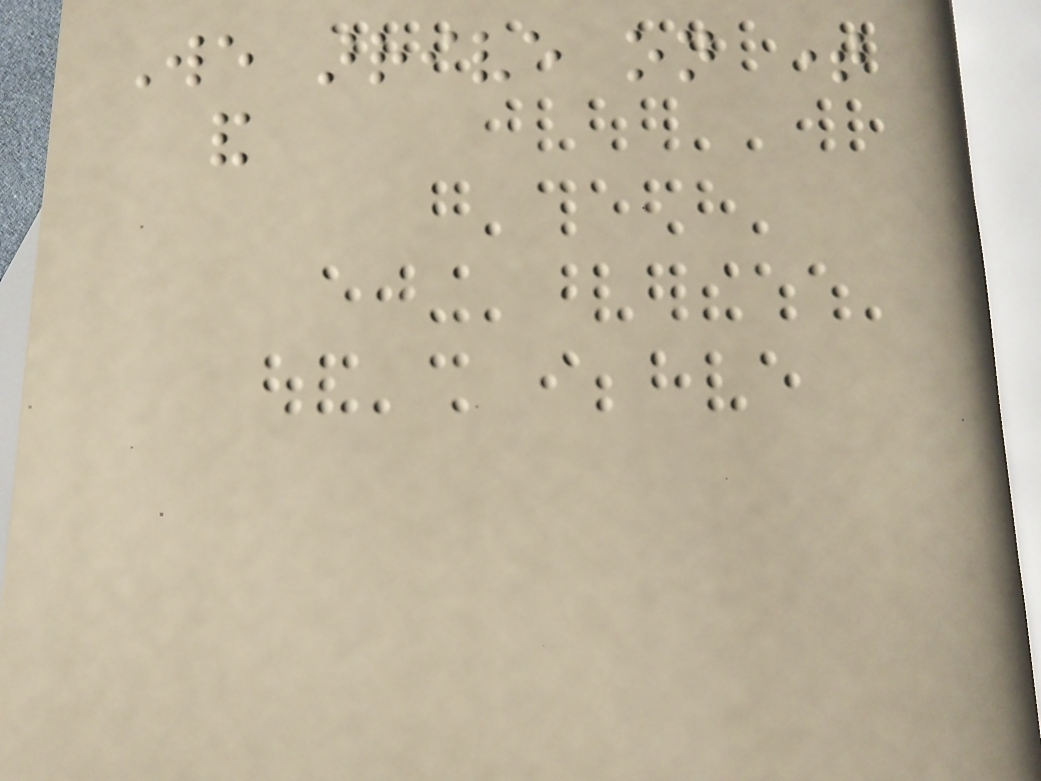We arrive on time
and
